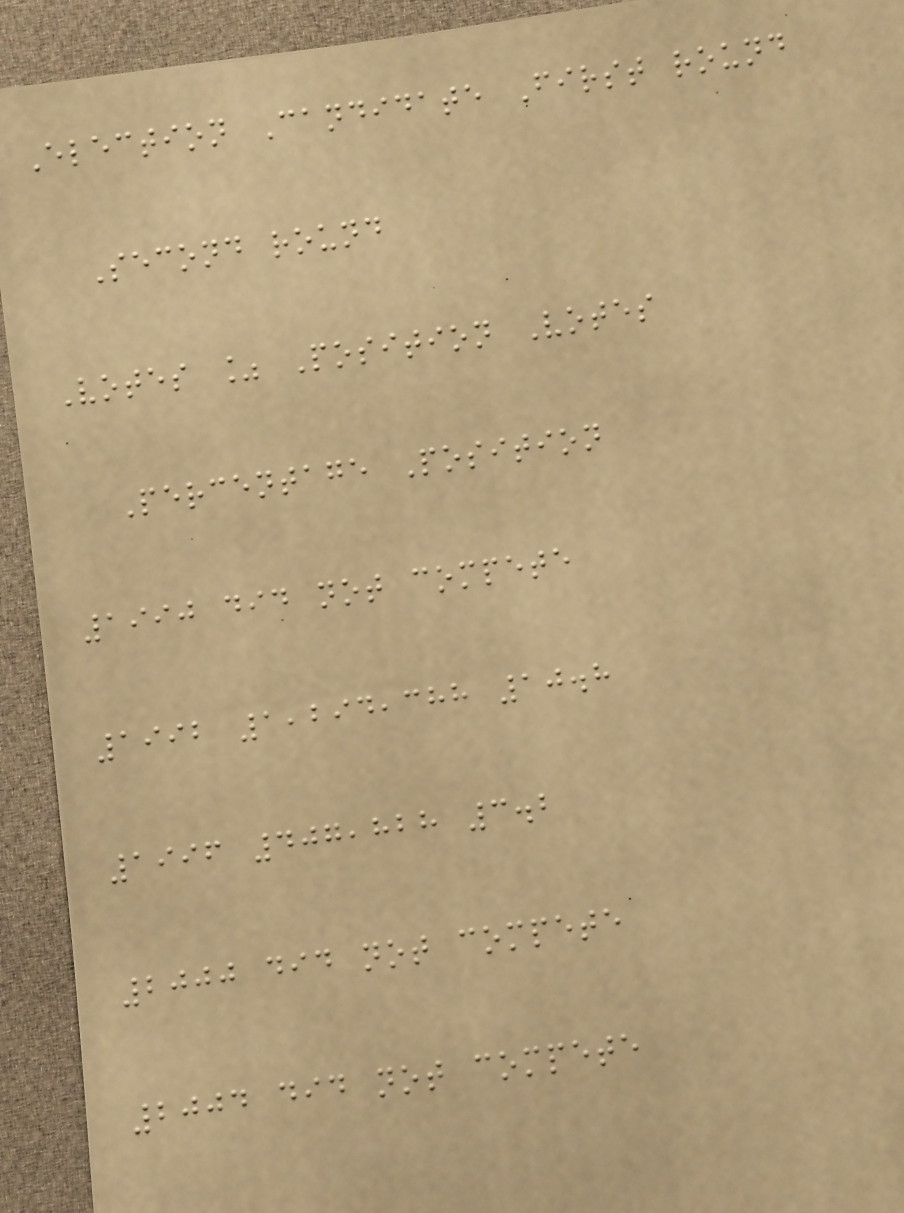Election Candidate First round
Second round
Votes % Position Votes
Percentage Position
1990 did not compete
1992 1,294,388 10.8
1996 407,828 3.2
2000 did not compete
2004 did not compete
